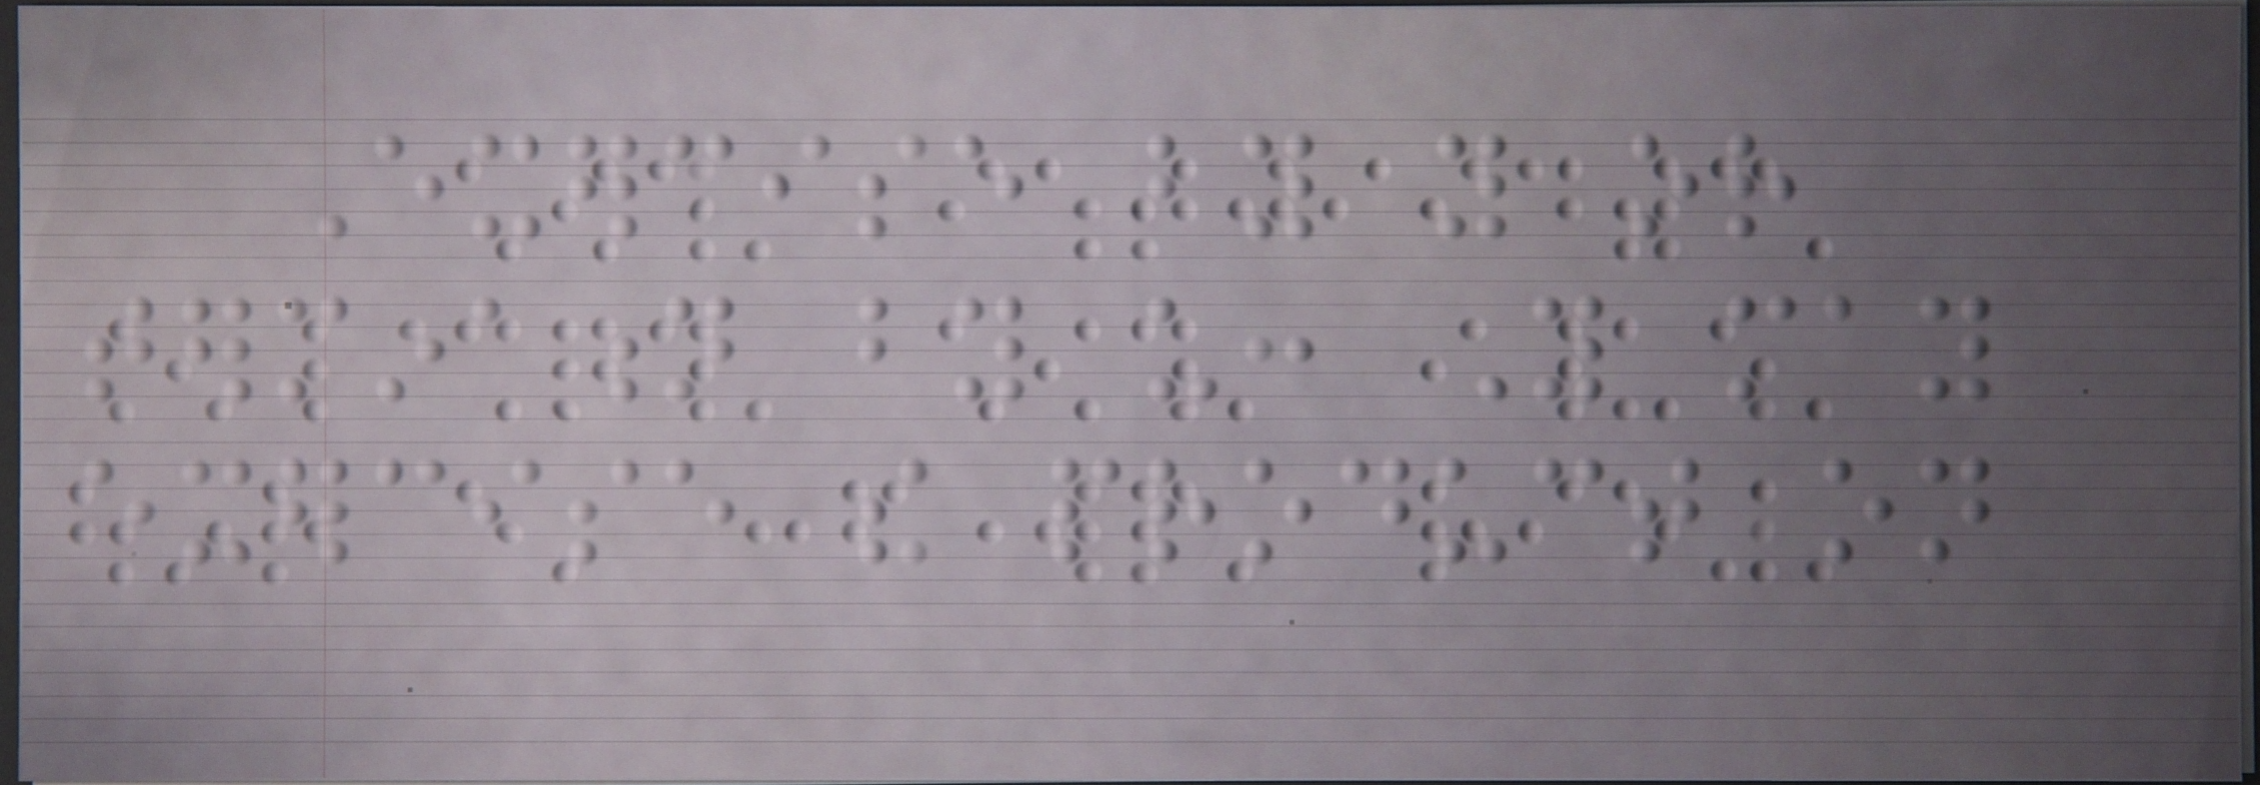Exercise by you or
termination by us: You may
exercise the product on
